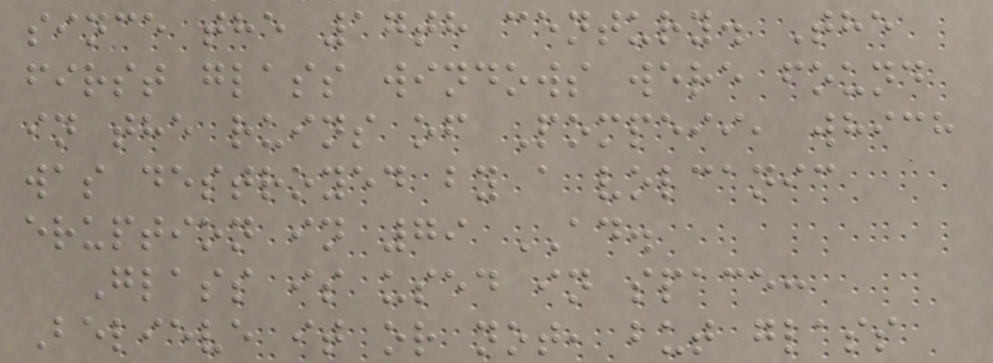since the 17th century. The
first glass windows were found
in the ruins of Pompeii, which
was destroyed by a volcanic
eruption in 79 AD.
Glass is used in space:
Believe it or not, but glass
